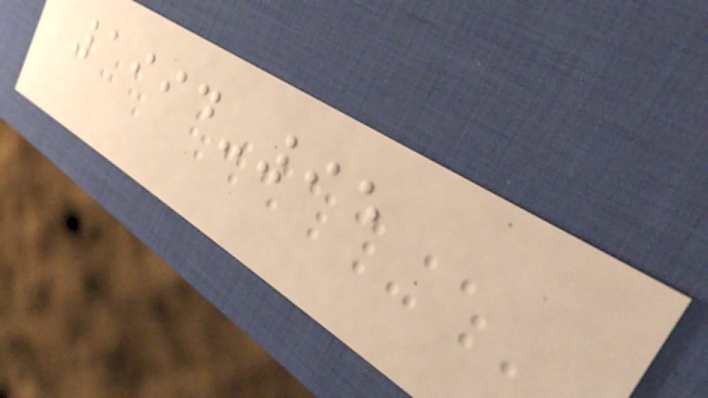1994-95
